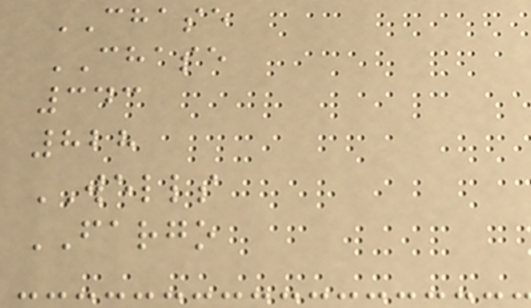CHASE
CHASE
343
828
WELLS
FARGO
